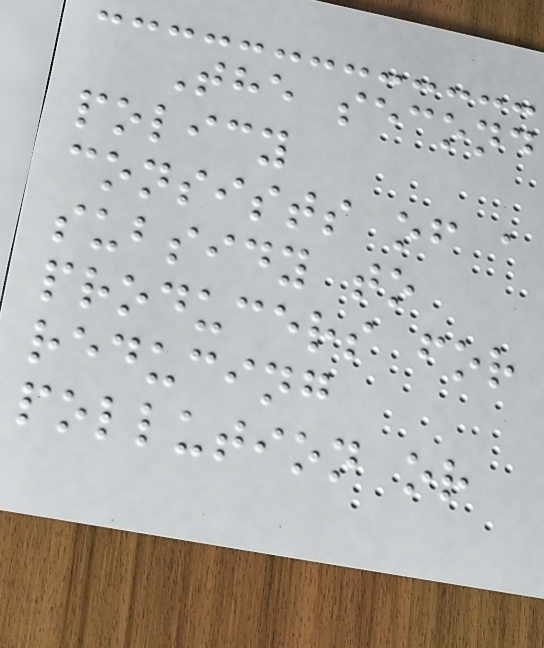The second
policy
consists of a
subsidy to
producers for
reducing
pollution or
